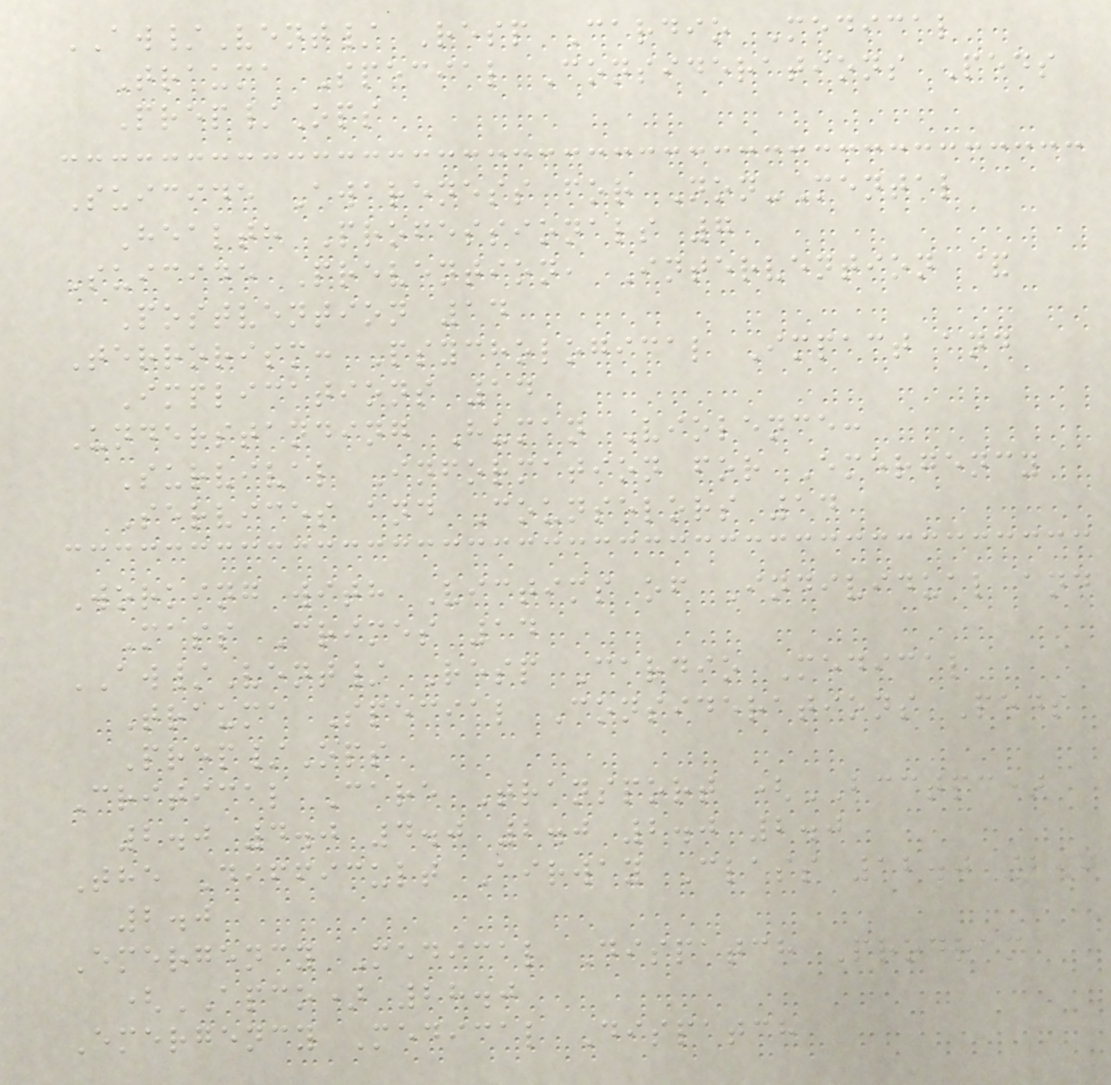AW/Vent/ Resp Cardio Medical
Trauma Special Considerations Peds
Prep/Ops
Suicide Awareness for Non-Mental
Health Professionals 7
Suicide Prevention, Intervention &
Postvention 14
Terrorism: Psychological Impact and
Implications 14
Understanding Human Violence:
Survival Information for Emergency
Services and Counselors 14
Working with Victims of Individual and
Mass Crimes 14
AW/Vent/ Resp Cardio Medical
Trauma Special Considerations Peds
Prep/Ops
Critical Care Transport (BCCTPC)
2.0 4.0 4.0 2.0 2.0 2.0
The Difficult Airway Class 12.0 2.0
2.0
Emergency Medical Dispatch Program
(APCO) 28.0
Emergency Medical Dispatch
